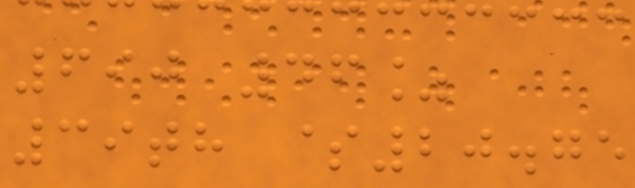690 46%
39th $20.75
